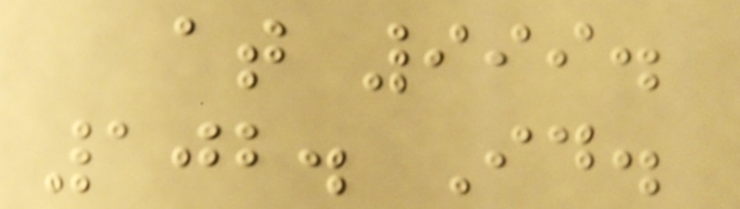at 999.
102. Id.
